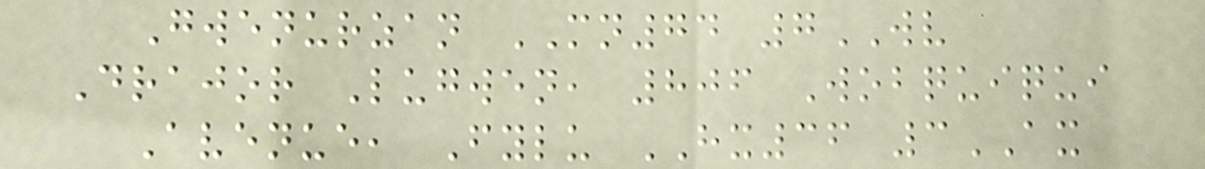Gwenurzan MN74 7WV
Drajor Lugwen, 806 Wobquiqui
Avenue, Fylu HX36 3AX
